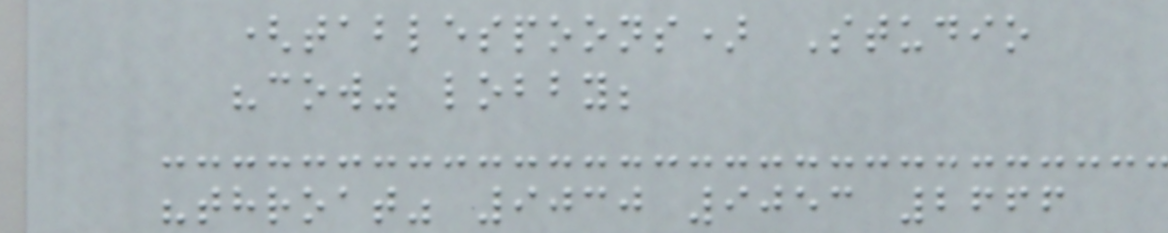(tablespoons) Studio
"cow" lobby;
"throat" 9030 9053 2666
